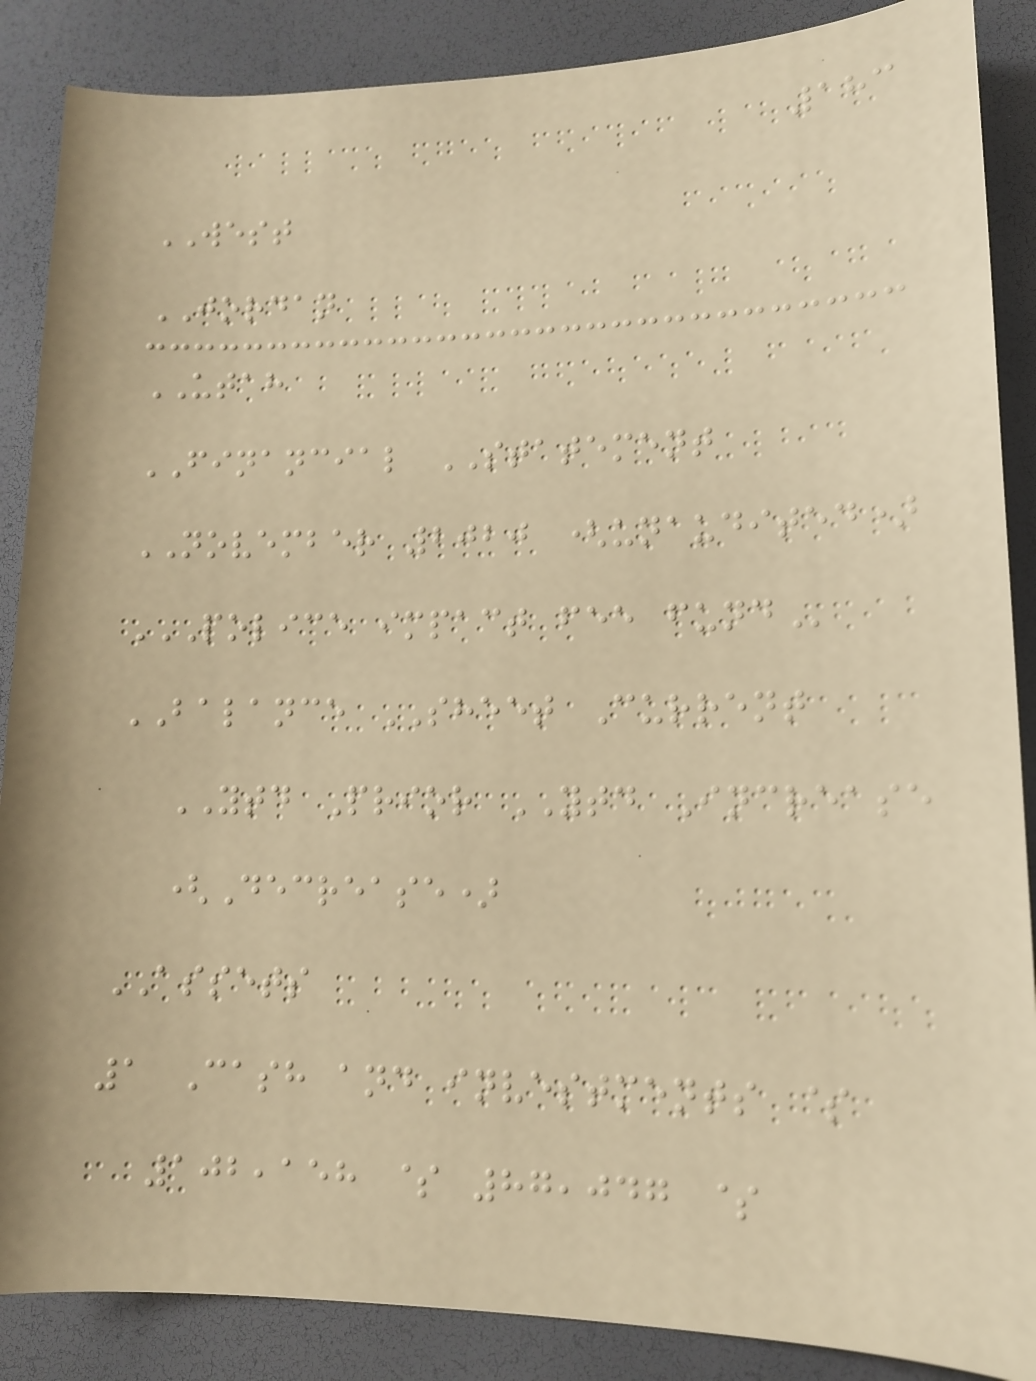183
WEST
JORDAN
UTAH
FINANCIAL STATEMENT
NOVEMBER 2020 (unaudited)
POLICE IMPACT FEE FUND
BALANCE SHEET Current
YTD Prior YTD Increase
(Decrease)
ASSETS
1 Cash and investments $
102,158 $ 87,047 $
